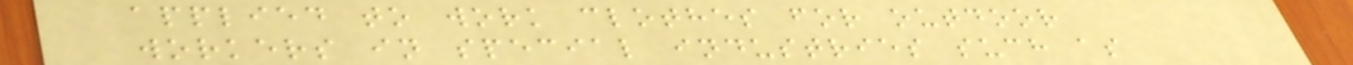applied to work clothes for outdoor
workers in special industries such as
